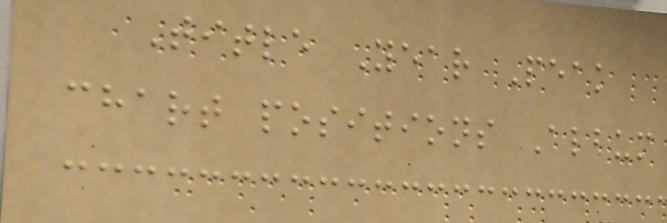Title Year Peak
chart positions Album
